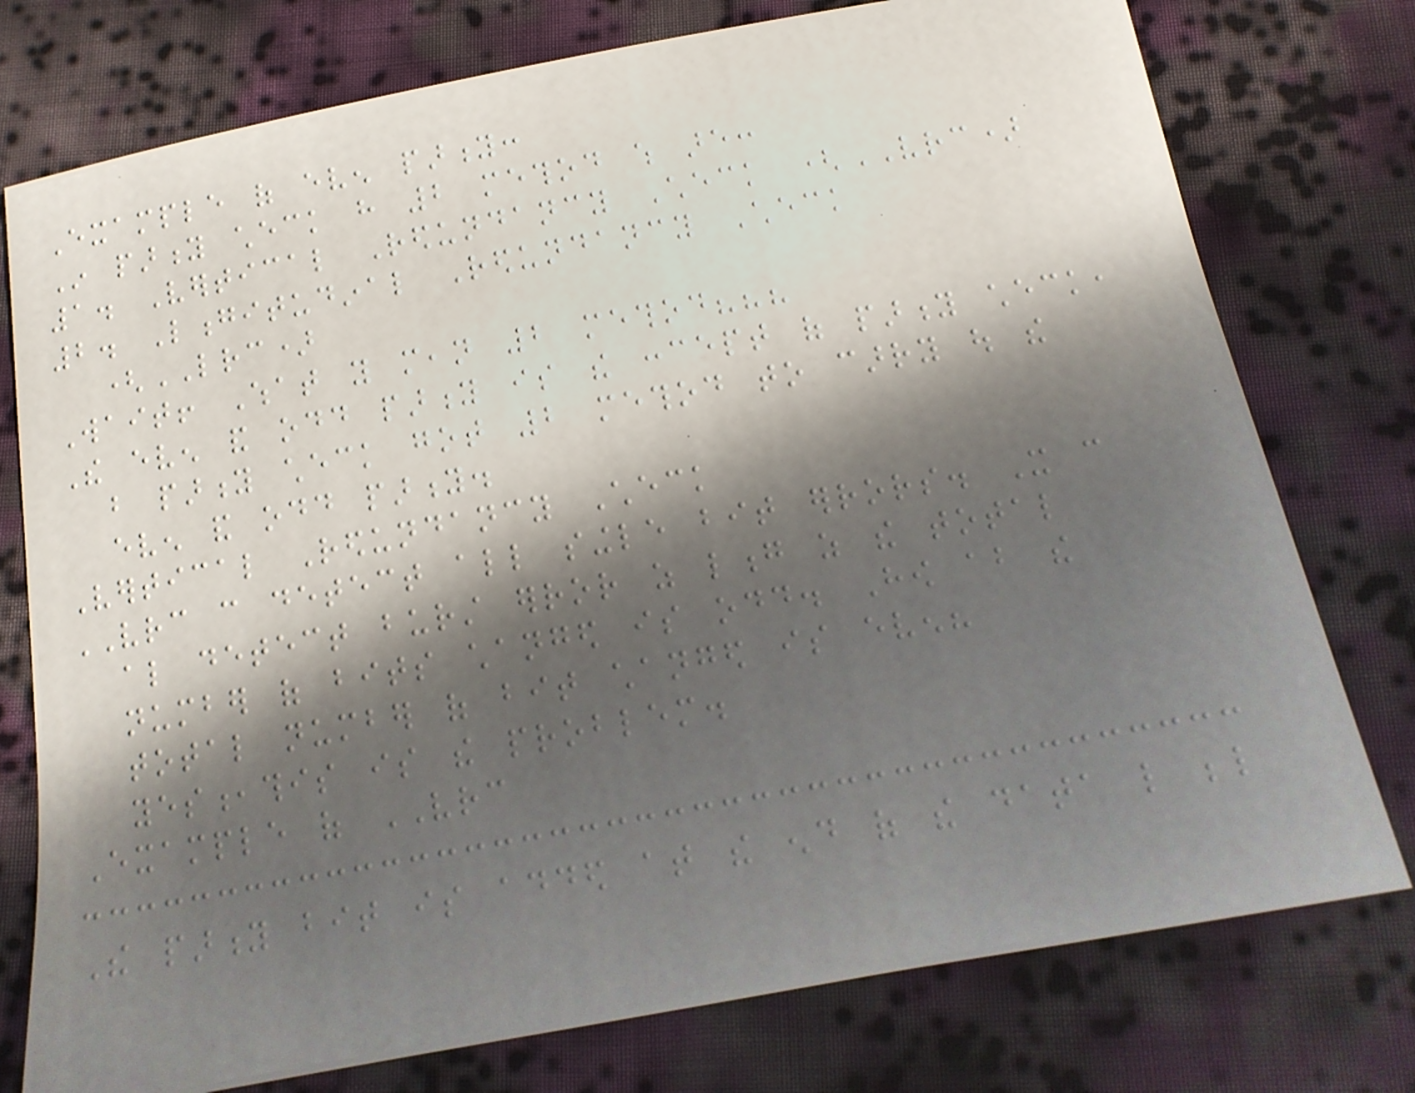Example of even parity:
In parity check have 2 method which are:
1. Vertical Redundancy Check (VRC)
2. Longitudinal Redundancy Check
(LRC)
Wait! What you mean 2 method???
The even and odd parity is the concept of parity check,
but parity check got 2 method to carry out the
even and odd parity.
Vertical Redundancy Check
VRC can detect all single bit errors. It can
also detect burst error as long as the total
number of bits changed is odd. How about the
total number of bit changed is even?
yes,this is the problem.
Example of VRC
The parity bit is added at the end of the data like below
